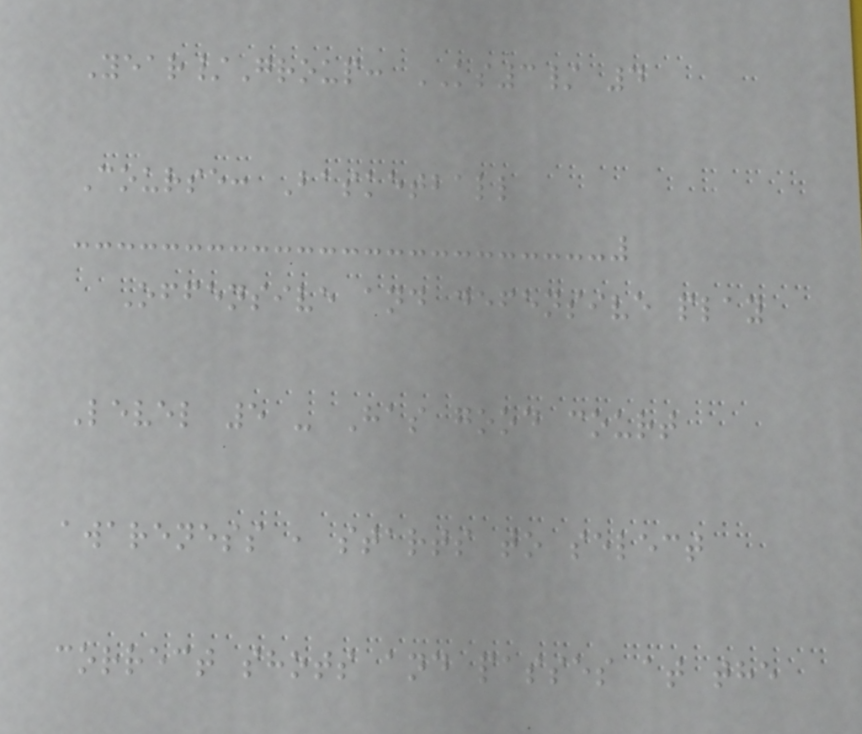Year/Group: KS3/ 4
Course: Basketball
Offensive and defensive play
Level 5 - Has good court
awareness , starts to select
correct shots and passes at the
